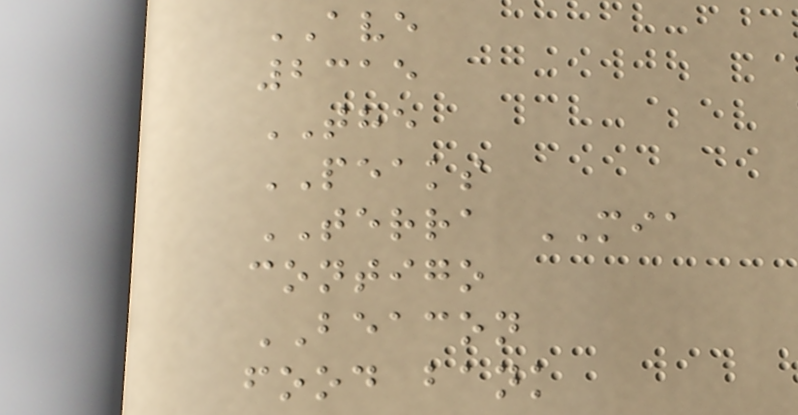AVE
2315
THE
PEAKS
TERRA MIA
contigo
BEACON
food bank
